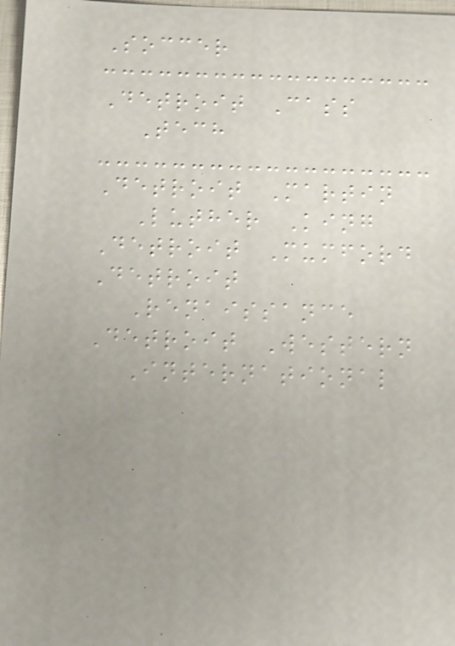Soccer
Detroit Cass
Tech
Detroit Martin
Luther King
Detroit Mumford
Detroit
Renaissance
Detroit Western
International
